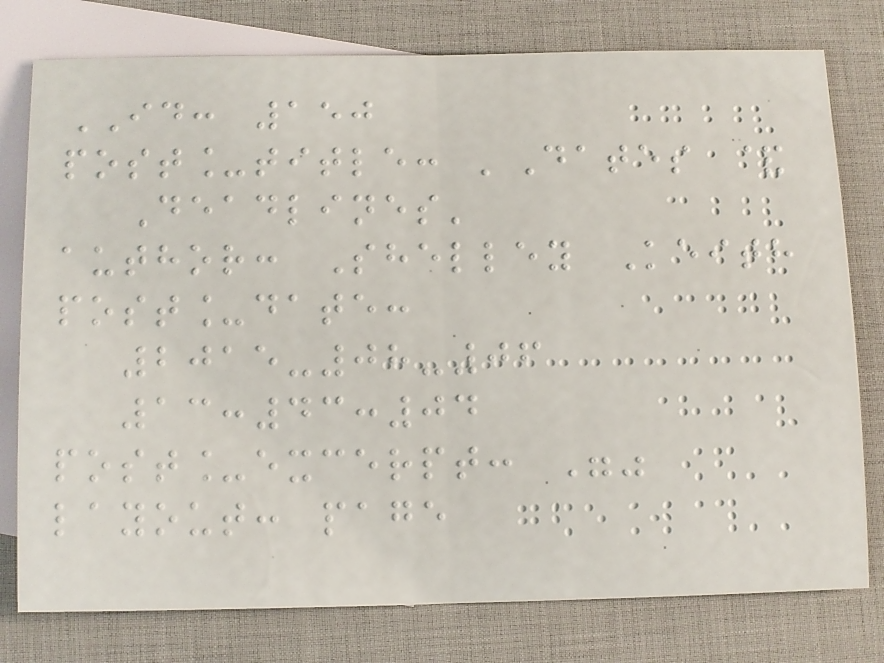ID: 150
post_title: 'Dates &
Deadlines'
author: Shelley Keith
post_date:
2015-08-06
13:43:04
post_excerpt: ""
layout: page
